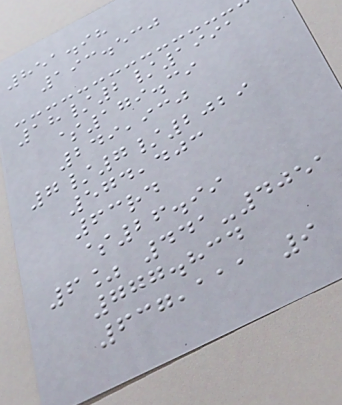851.98
193.530
18/2/1991
$179.39
249,930
7/7/2029
574,403
63rd
$26.99
6% 441-4051
777.834
637,111 9
